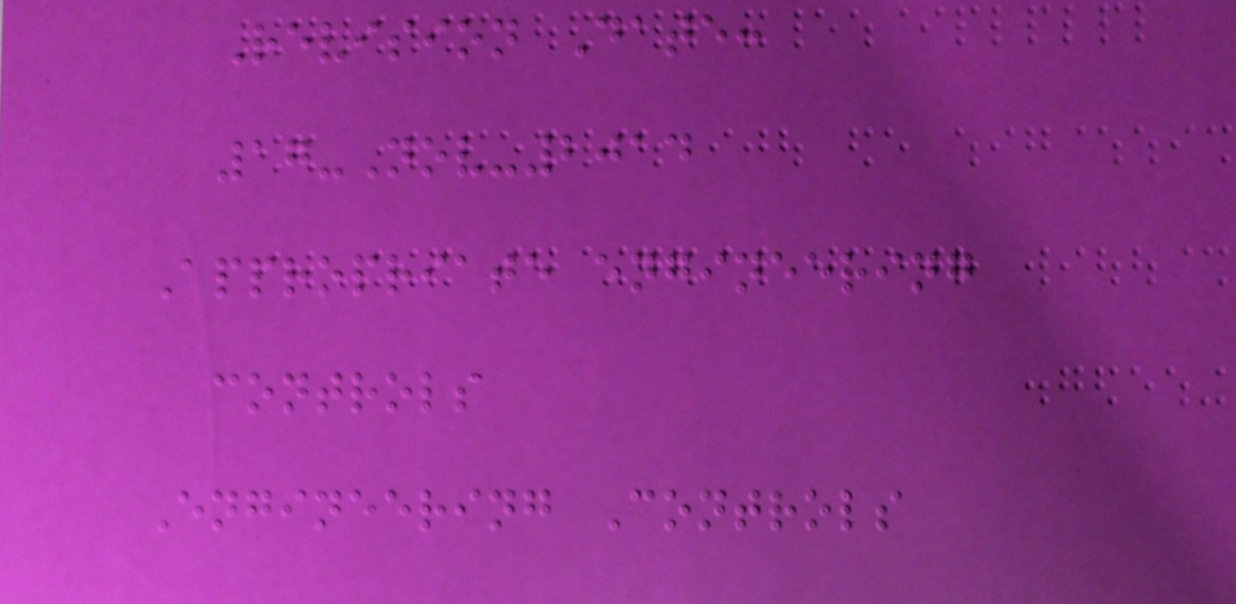Revision Date:
17-Nov-2014
Appropriate engineering
controls
Engineering Controls
